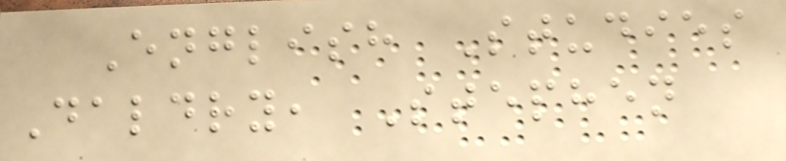English Studies
Daldry, Stephen
